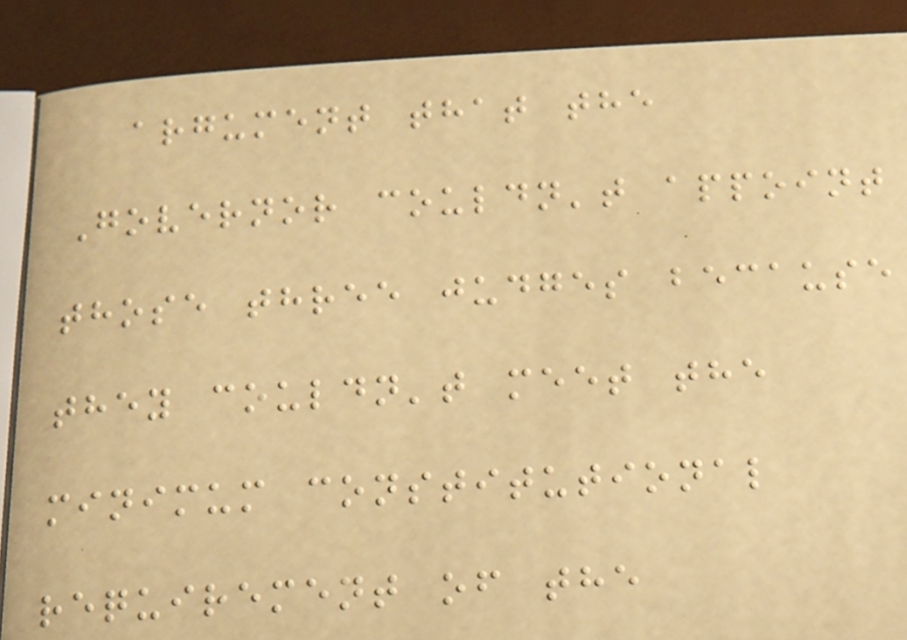argument that the
Governor couldn't appoint
those three judges because
they couldn't meet the
minimum constitutional
requirement of the
